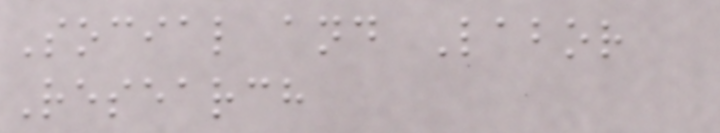Social and Labor
Research
